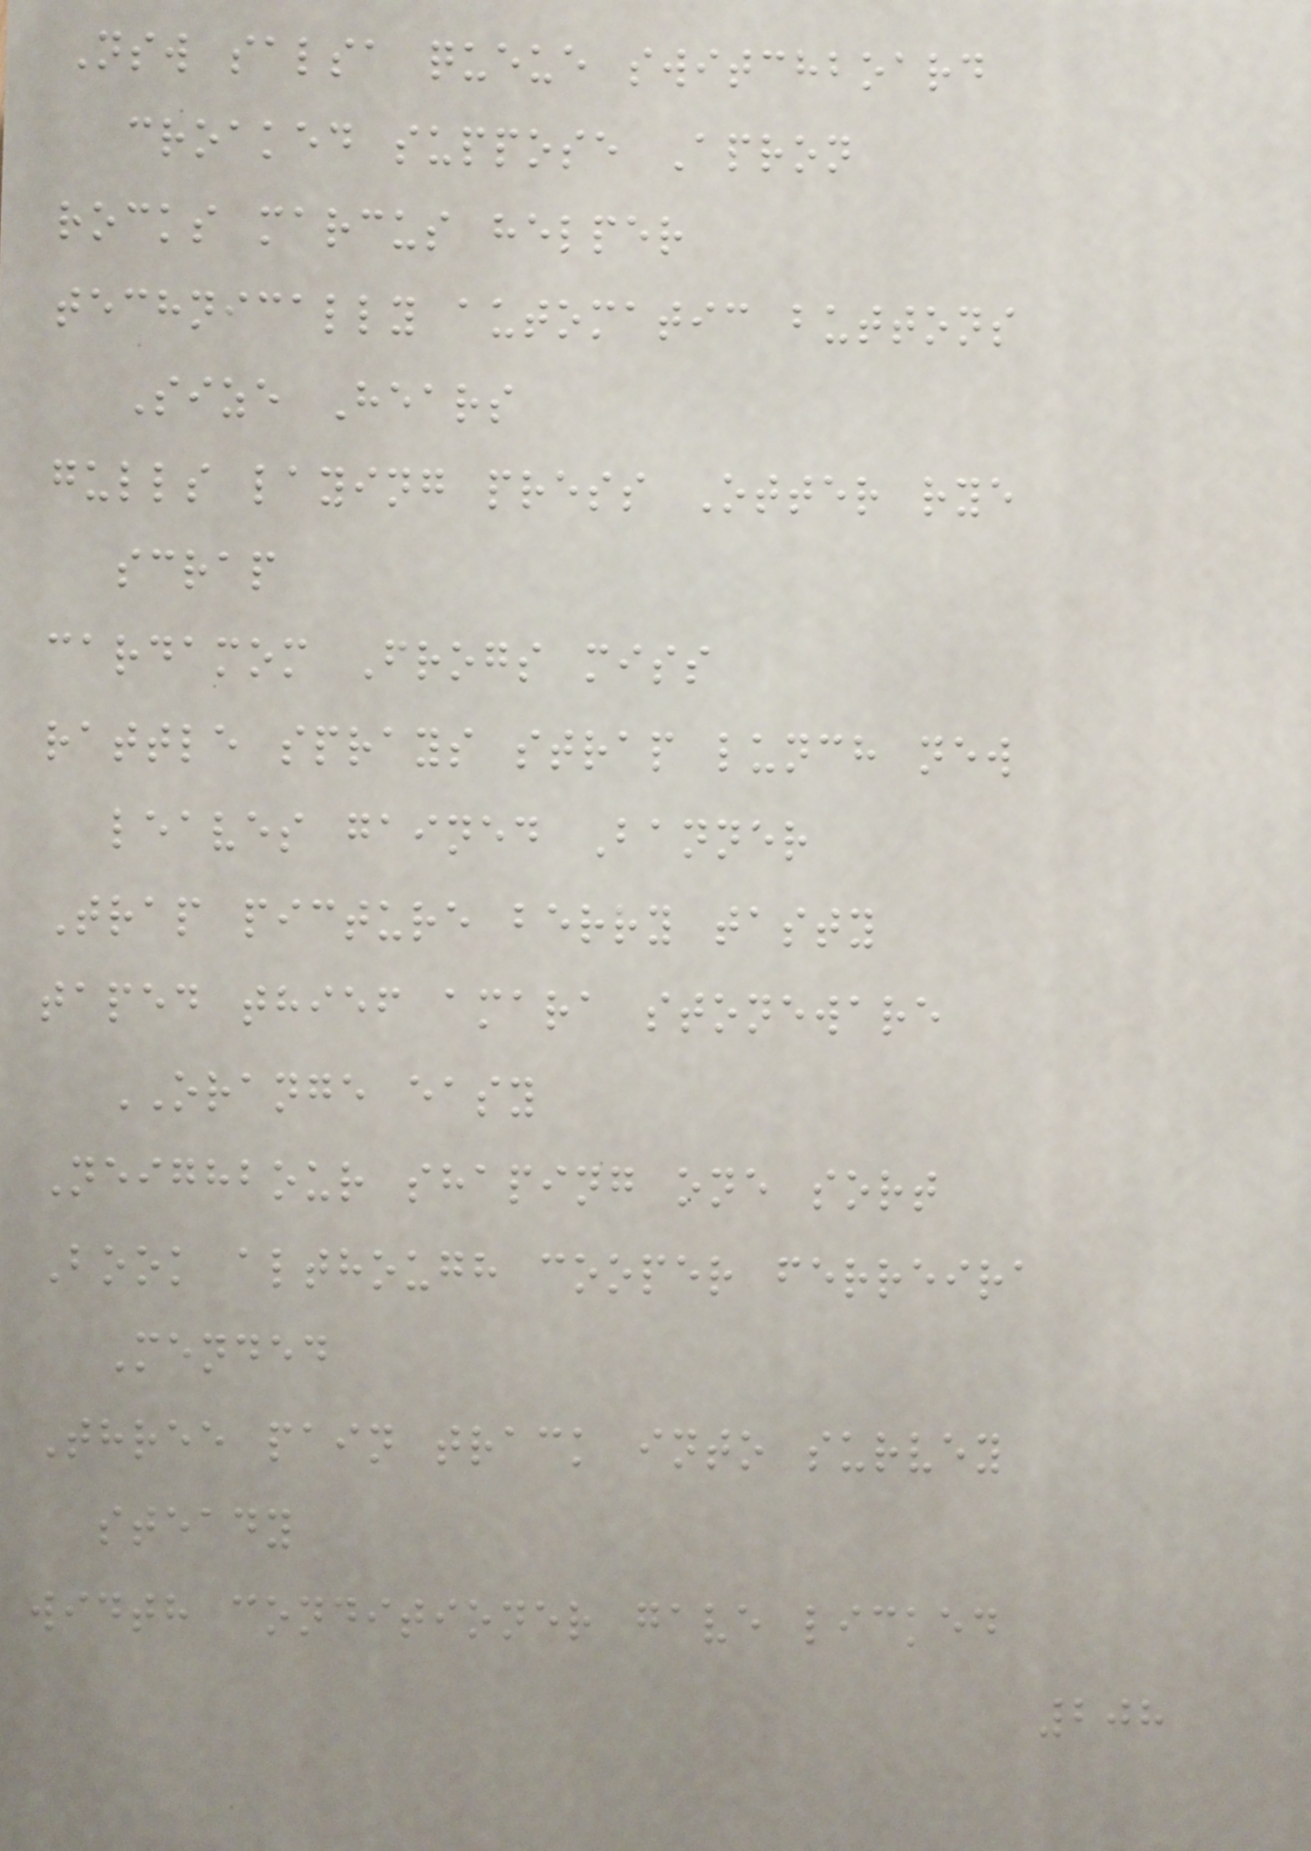Nsw salsa queue switchboard
croaked suppose Apron
rocks marcus helper
technically automatic buttons
Size Hears
gulls laying press Otter rye
scrap
cardamom Frogs miss
rattle sprays strap lunch new
leaves gained Banner
Trap picture berry tasty
taped thief amara stoneware
ORANGE easy
Neighbour shaping one sort
Book although cooper ferreira
Mended
Three pain track into survey
steady
width conditioner gave licked
208
